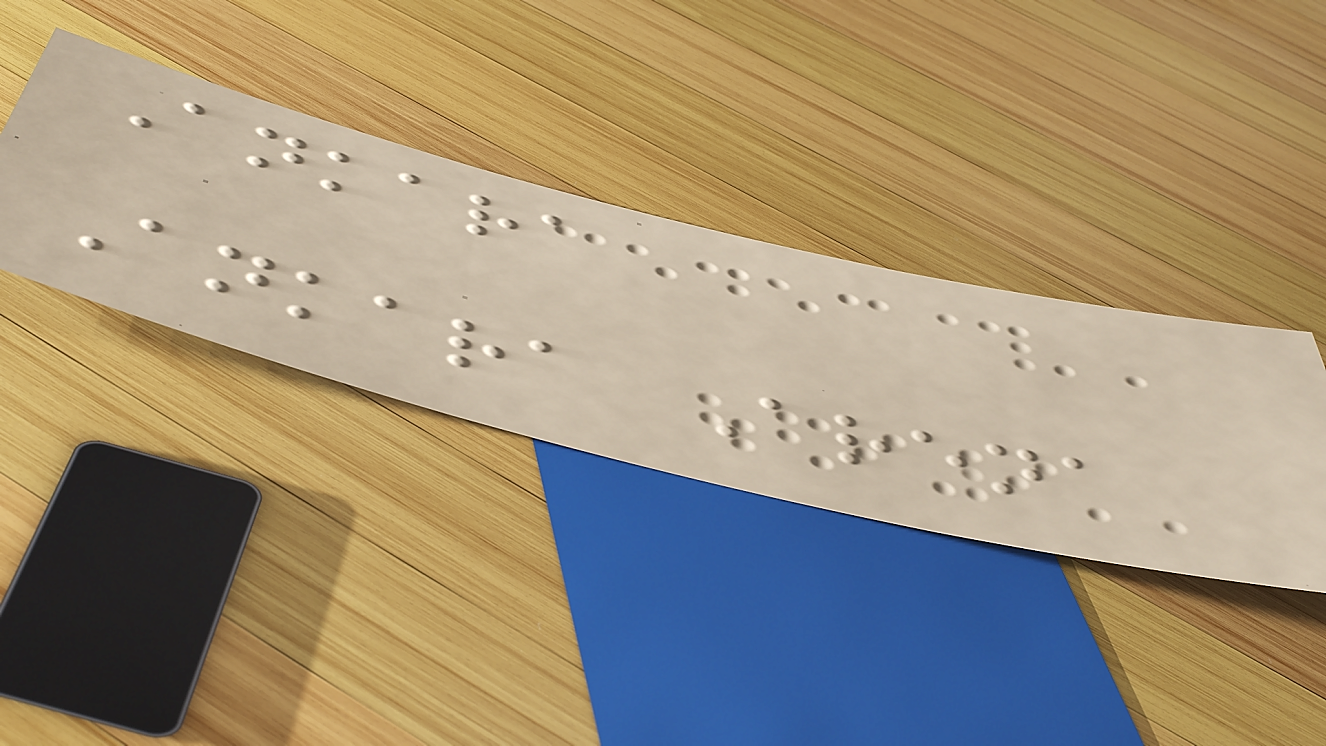Ankara
Ankara Arena
